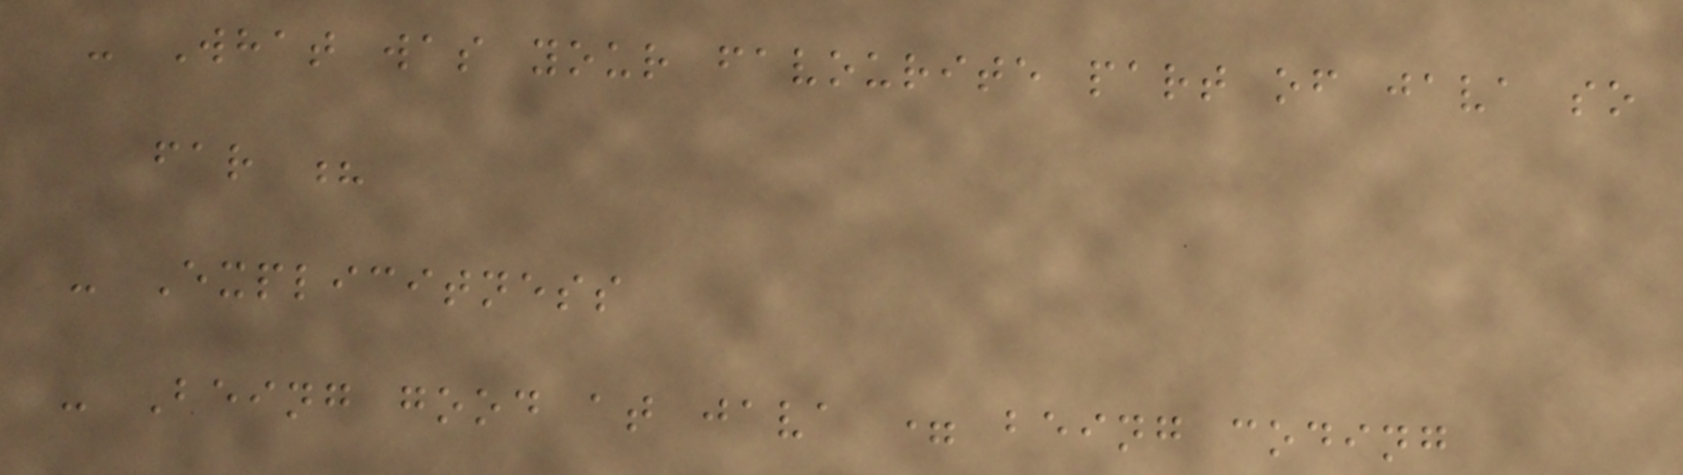- What was your favourite part of java so
far ?
- Explicitness
- Being good at java = being coding
